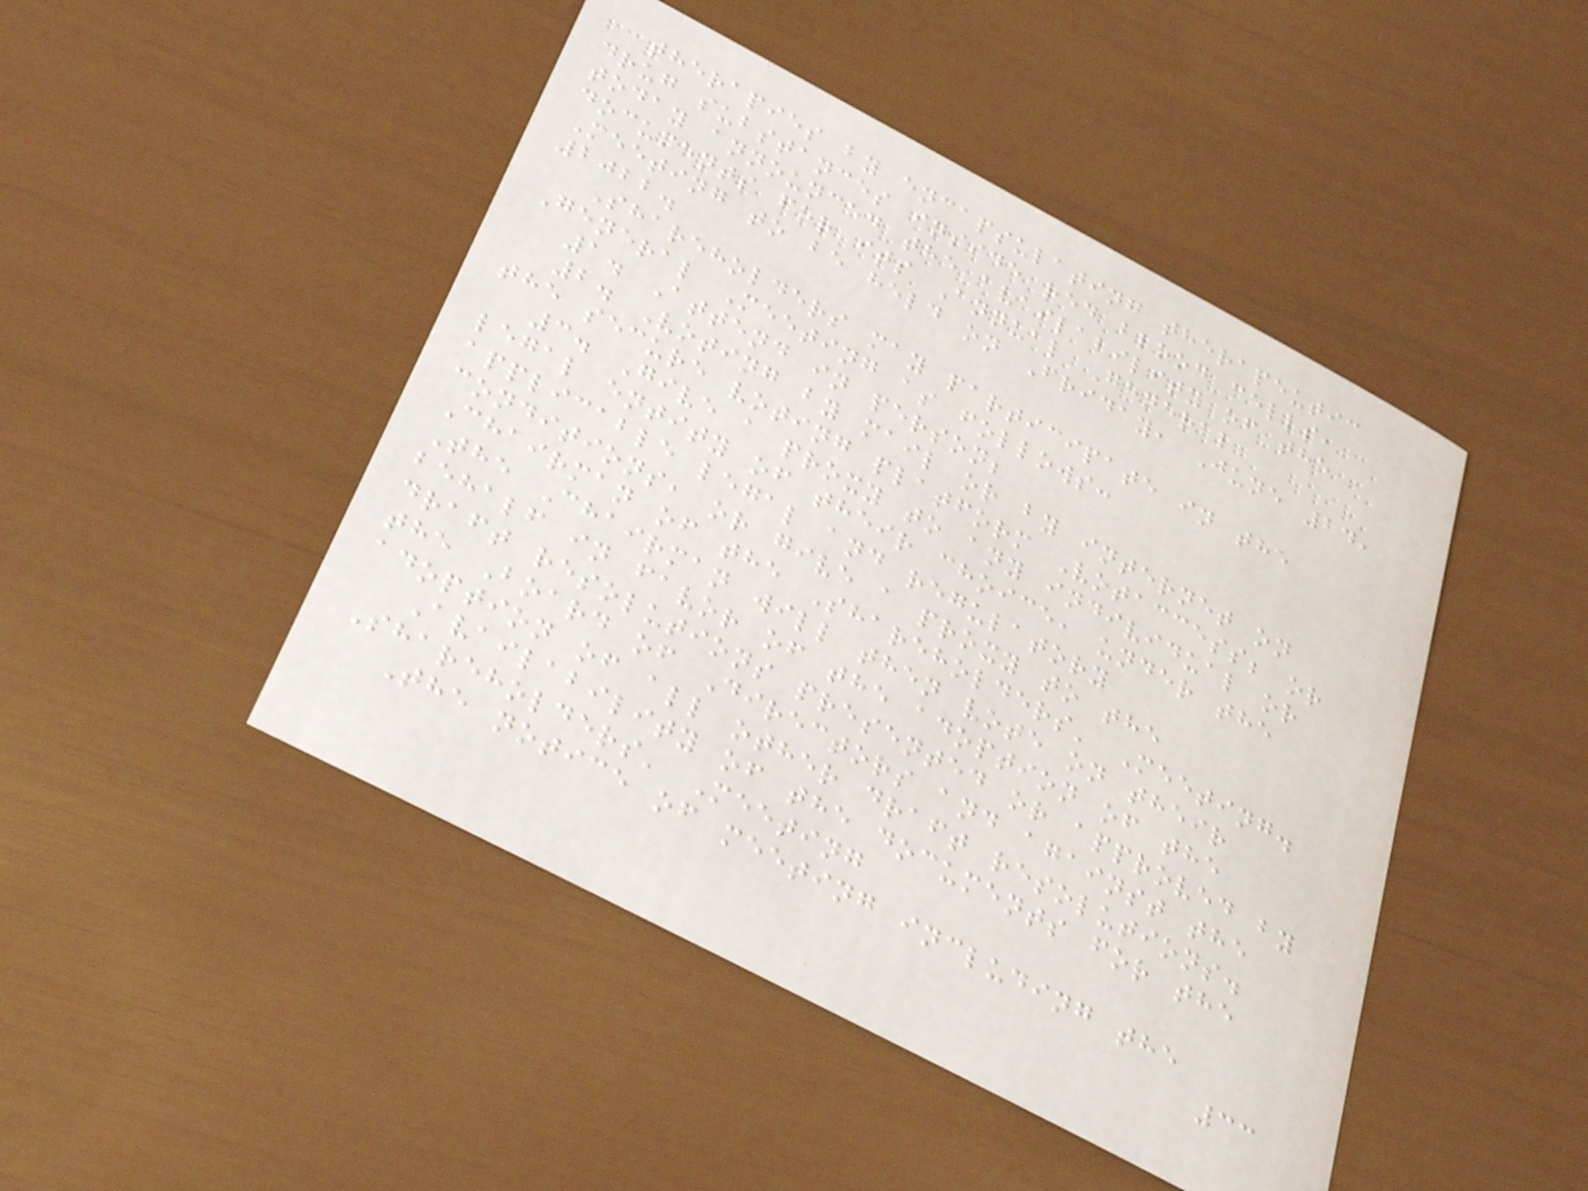therapies by encapsulating therapeutic
drug substances inside red blood cells,
today announced the availability of the
documents for its Annual General
Meeting to be held on Friday, June 24,
2022.
Shareholders may participate in the
General Meeting as follows:
1. Attend in person;
2. Voting by mail or by internet on
the secure voting platform Votaccess; or
3. Give a proxy to any individual or
legal entity of their choice, under the
applicable legal and regulatory
conditions, or give a proxy to the
Chairman of the Shareholders' Meeting.
The Chairman will then vote on their
behalf in favor of the adoption of the
draft resolutions presented or approved by
the Board of Directors and against the
adoption of all other draft resolutions.
Availability of the documents for the
Shareholders' Meeting
The notice of meeting including the
33
